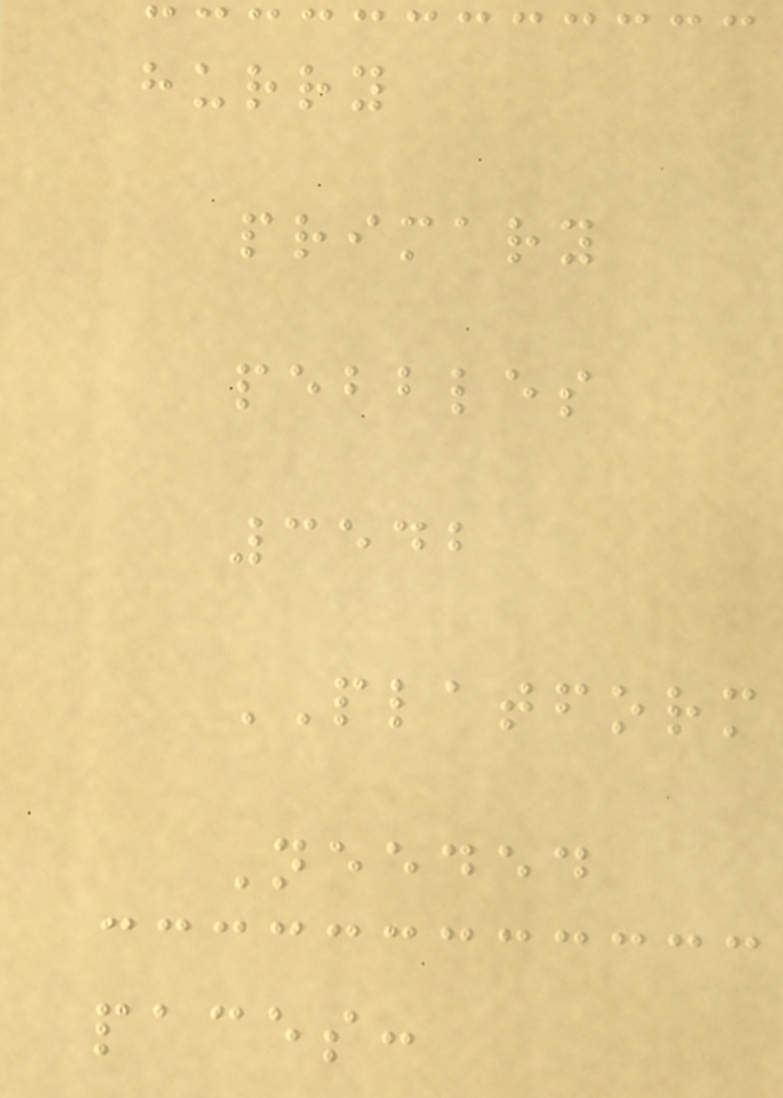hurry
primary
pebbles
3542
PLATFORM
Needed
paces:
